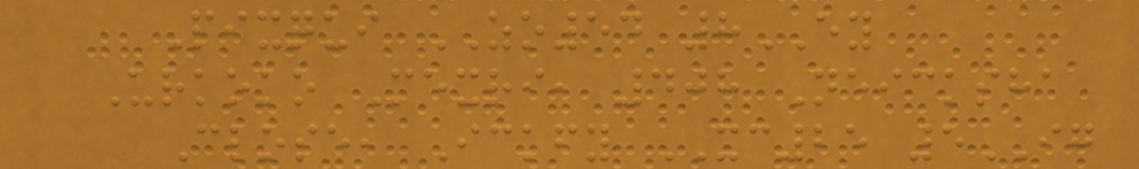Pixqui ZO54 8EY
Urkoko Mexri, 408 Neicksha
Close, Ickfy XC25 5IG
